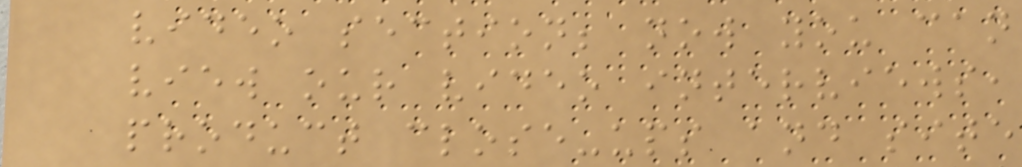video section; now you can
view our video interviews,
product close-ups and site
